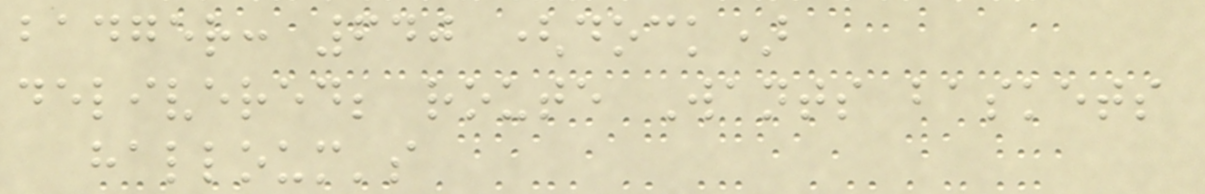badger: 640 (dock)
delivered; route Wants baskets
halloum's
